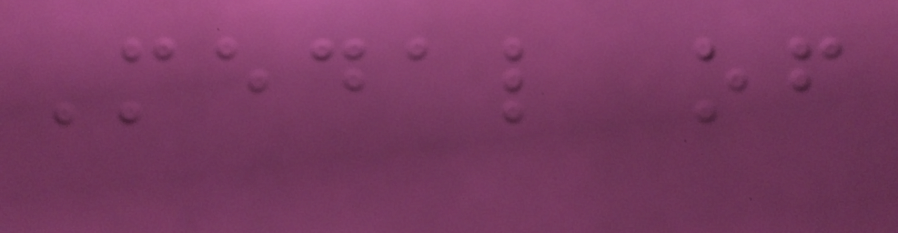Medal of
